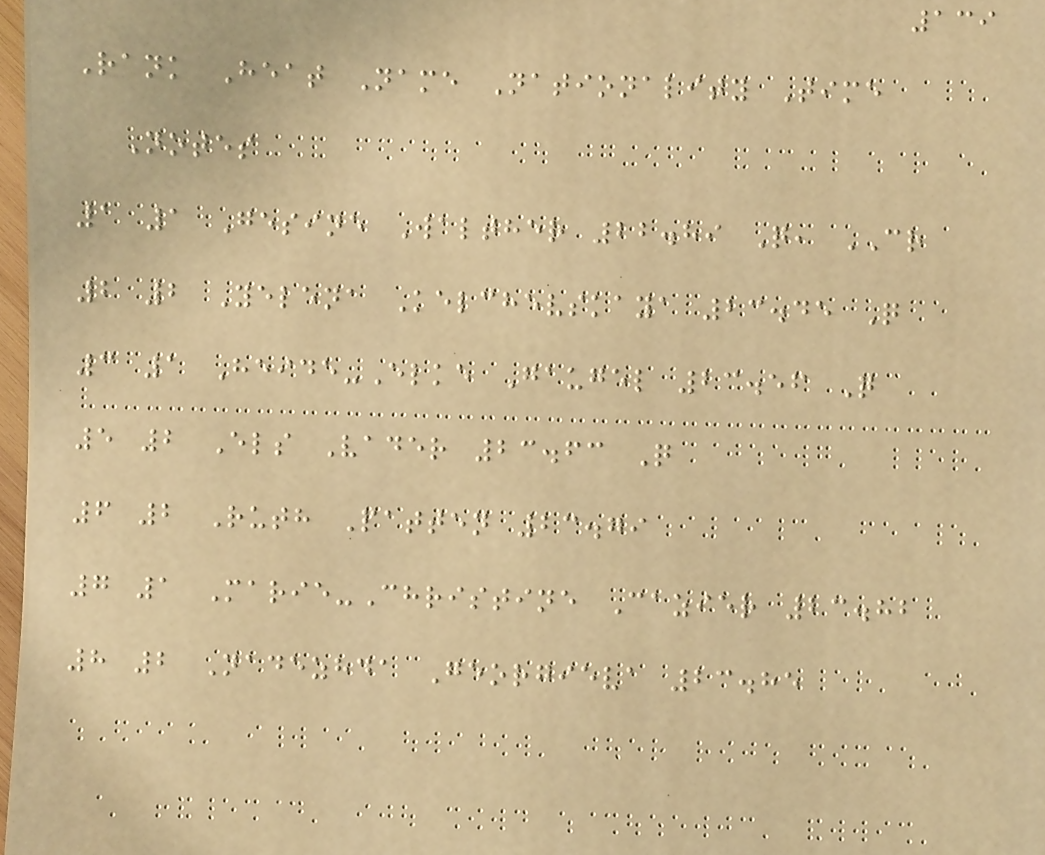139
Rank Heat Name Nationality Time
Notes
1 1 Gesine Walther 22.89 Q, CR
2 2 Yelena Kelchevskaya 23.45 Q
3 1 Heide-Elke Gaugel 23.56 Q
5 2 Els Vader 23.63 Q
6 2 Ruth Patten 23.79
7 1 Marie-Christine Cazier 23.82
8 2 Nadezhda Georgieva 23.85
